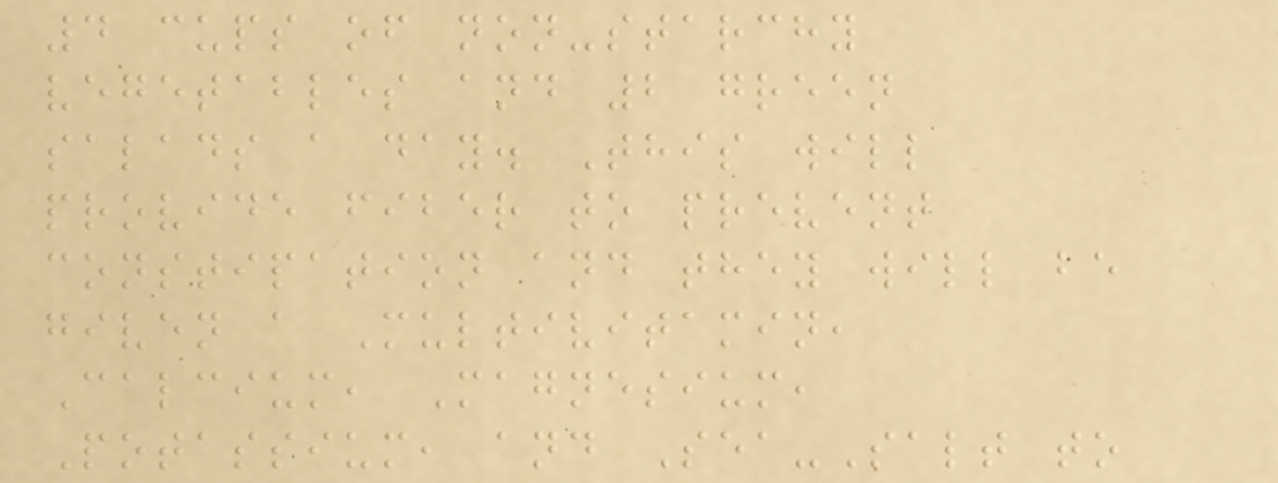4 cups of non-starchy
vegetables and 2 green
salads a day. This will
provide fiber to prevent
constipation and they will be
given a Multivitamin,
Calcium, Magnesium,
Potassium, and Sea-Salt to
